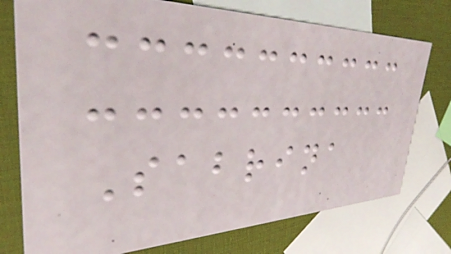Sabrina
